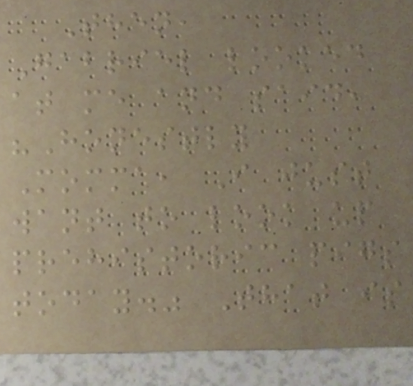Then,
Gabriel looked
at me and said,
"Honestly
Momma, I just
want to look up
prehistoric pigs
today." That is
